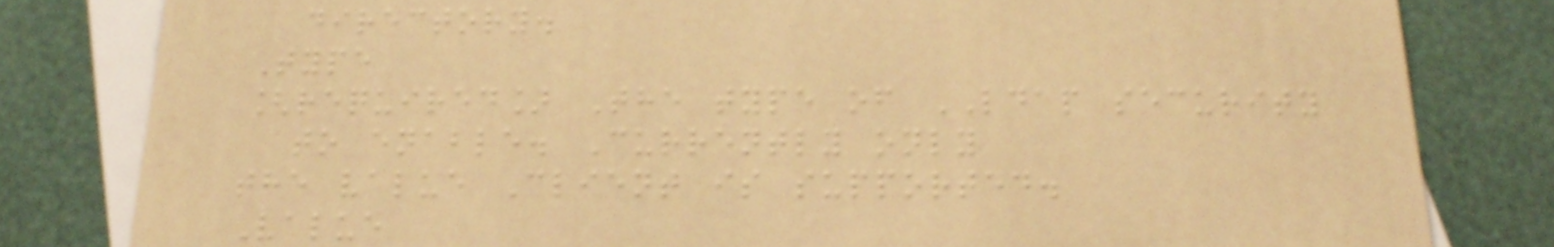directory.
Type
[required] The type of LDAP security
to enable. Currently only
the value Client is supported.
Value
